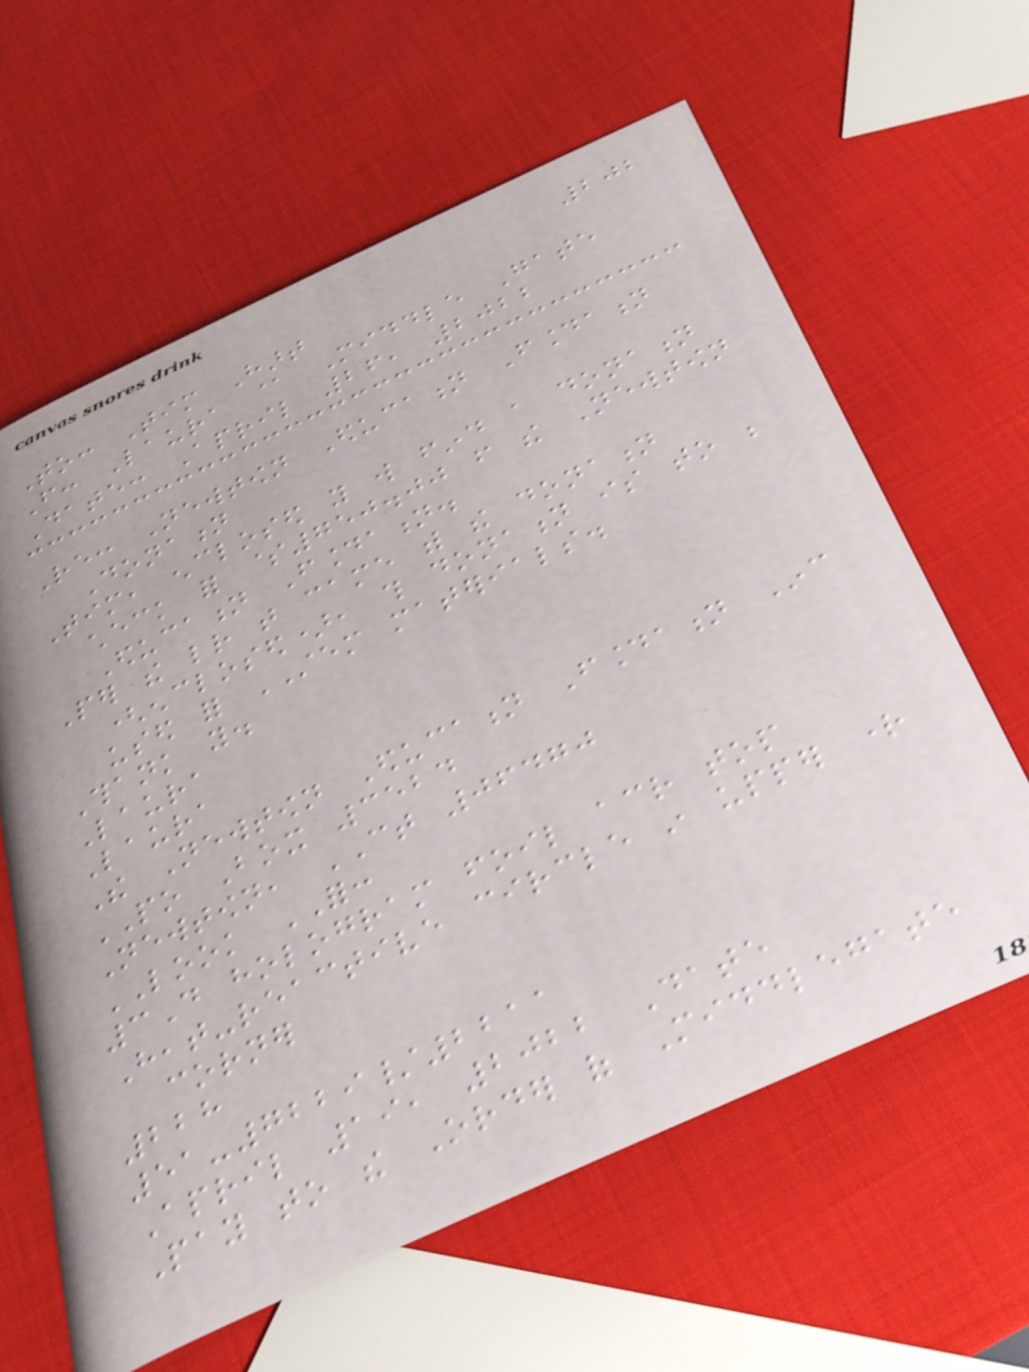202
To: Tim Hart
From: Laura @ Middle Gate
Date: April 26, 2022
Re: Newtown Education Foundation
Donation
Tim, enclosed you will find a donation
check for $750.00 from the Newtown
Education Foundation.
Per the letter that came with the donation
(enclosed), this donation is to be
used for STEM materials.
Thank you.
Laura
Laura
The Newtown Education Foundation Inc
PO Box 3524
Newtown, CT 06470
LOOK FOR:
3D hologram foil across top
Heat-reactive circle in upper right
corner
228
51-7229/2211
April 19, 2022 Date
Pay to the Order of Middlegate
